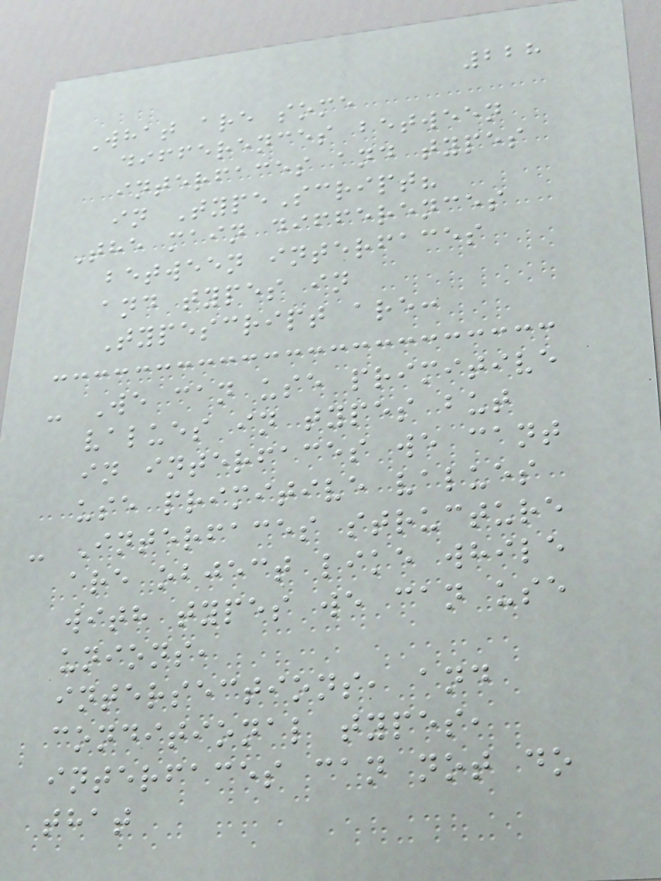228
What are some
differences between
interfaces and types
in TypeScript?
The main differences
between interfaces
and types in
Typescript are:
- We can use primitive
values in types but
in interfaces we cant
use primitive values
- Interfaces structure
are object like while
with types we can use
unions,
intersections, and
conditional types,
interfaces can not do
that
